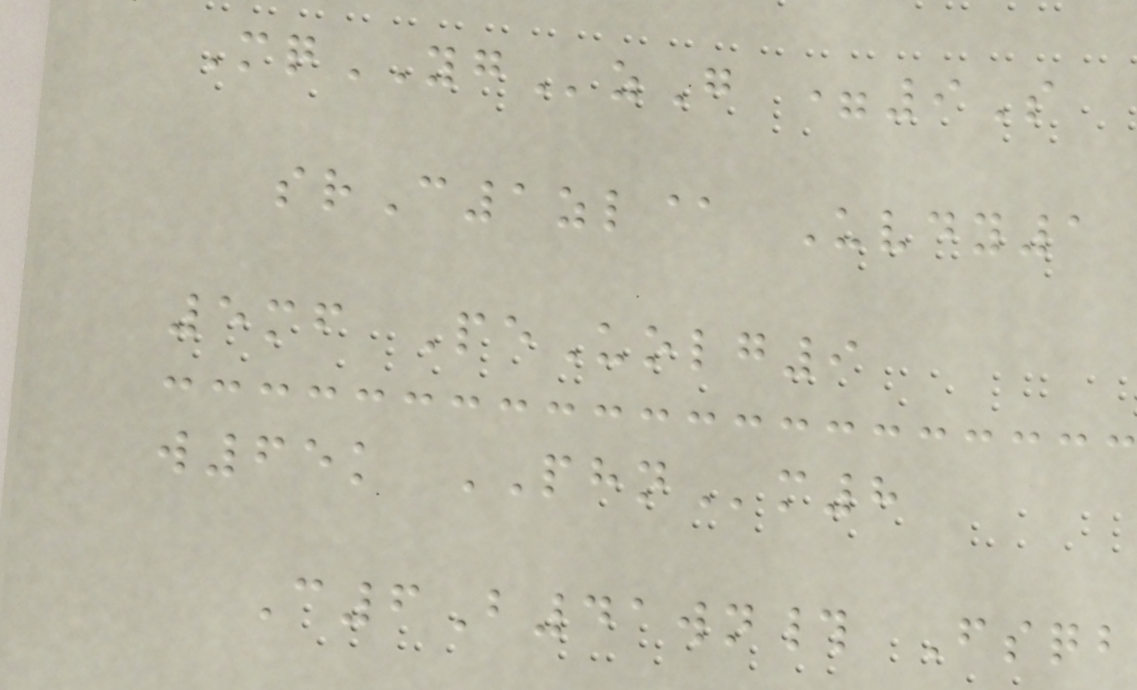MqYGzG =9S
srC1zl@ Uvdy1
5mf PeUolg9
w65k PHNm8
C6B41wn# Fsqb
